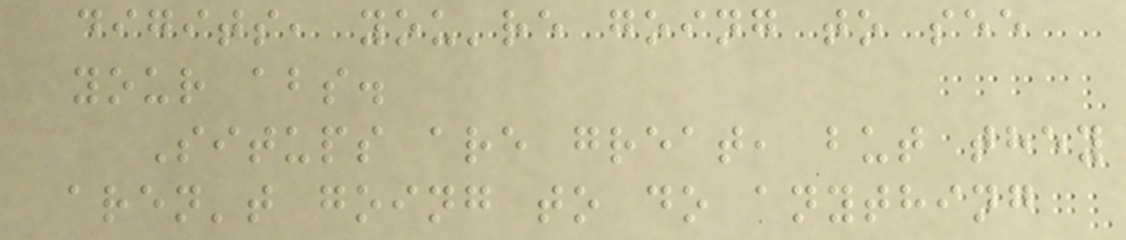digits, you're going to see
your abs.
Situps are great, but they
aren't going to do anything
